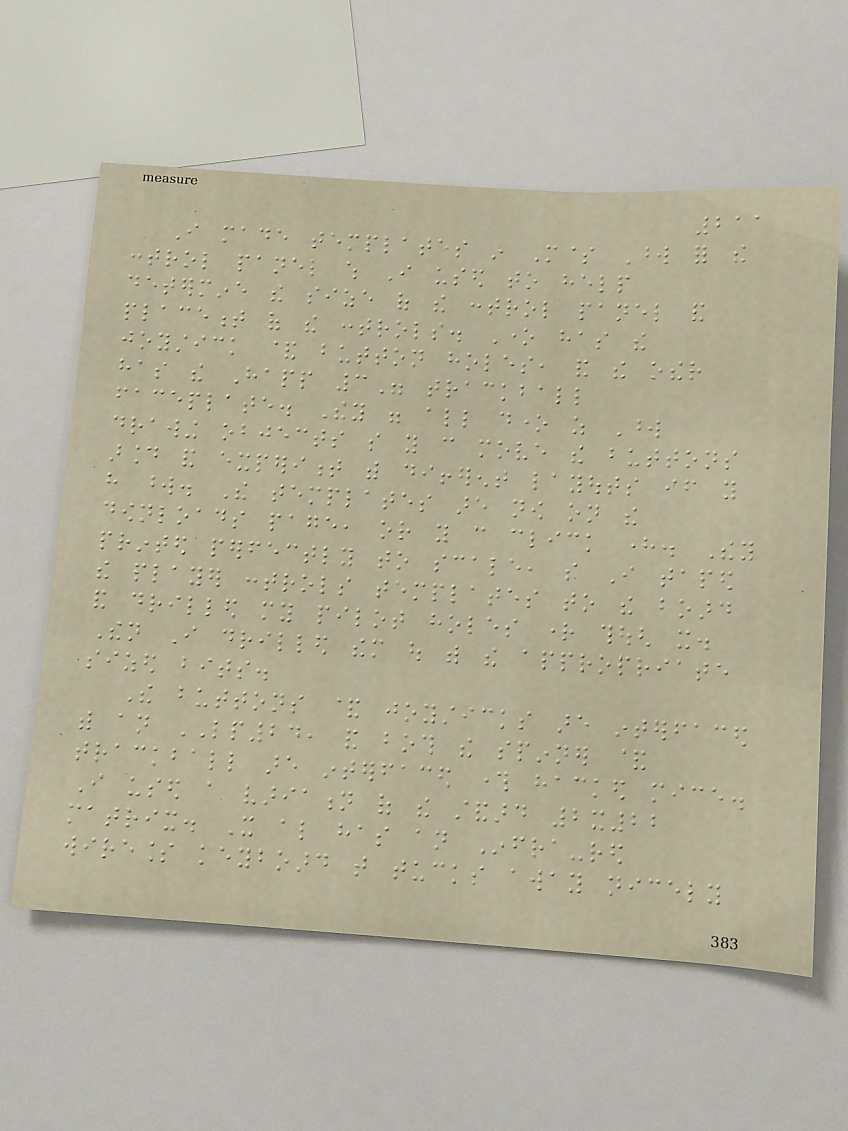211
I made templates in M$ Word for the
control panel which I used to help
determine the size of the control panel and
placement of the controls. One has the
joystick & button holes, and the other
has the Happ 3" trackball
faceplate. They were all done as Word
drawing objects so you can move the buttons
around and experiment with different layouts if you
have word. The templates are now on the
downloads page, or you can click here. They
printed perfectly to scale, so I taped
the player controls templates to the board
and drilled my pilot holes right though it.
Then I drilled them out with the appropriate
sized bits.
The buttons & joysticks are interfaced
with an LP24, and both the spinner &
trackball are interfaced through hacked mice.
I used a variation of the standard 2x22
matrix. It also has an Infra-red
wireless keyboard that tucks away nicely
